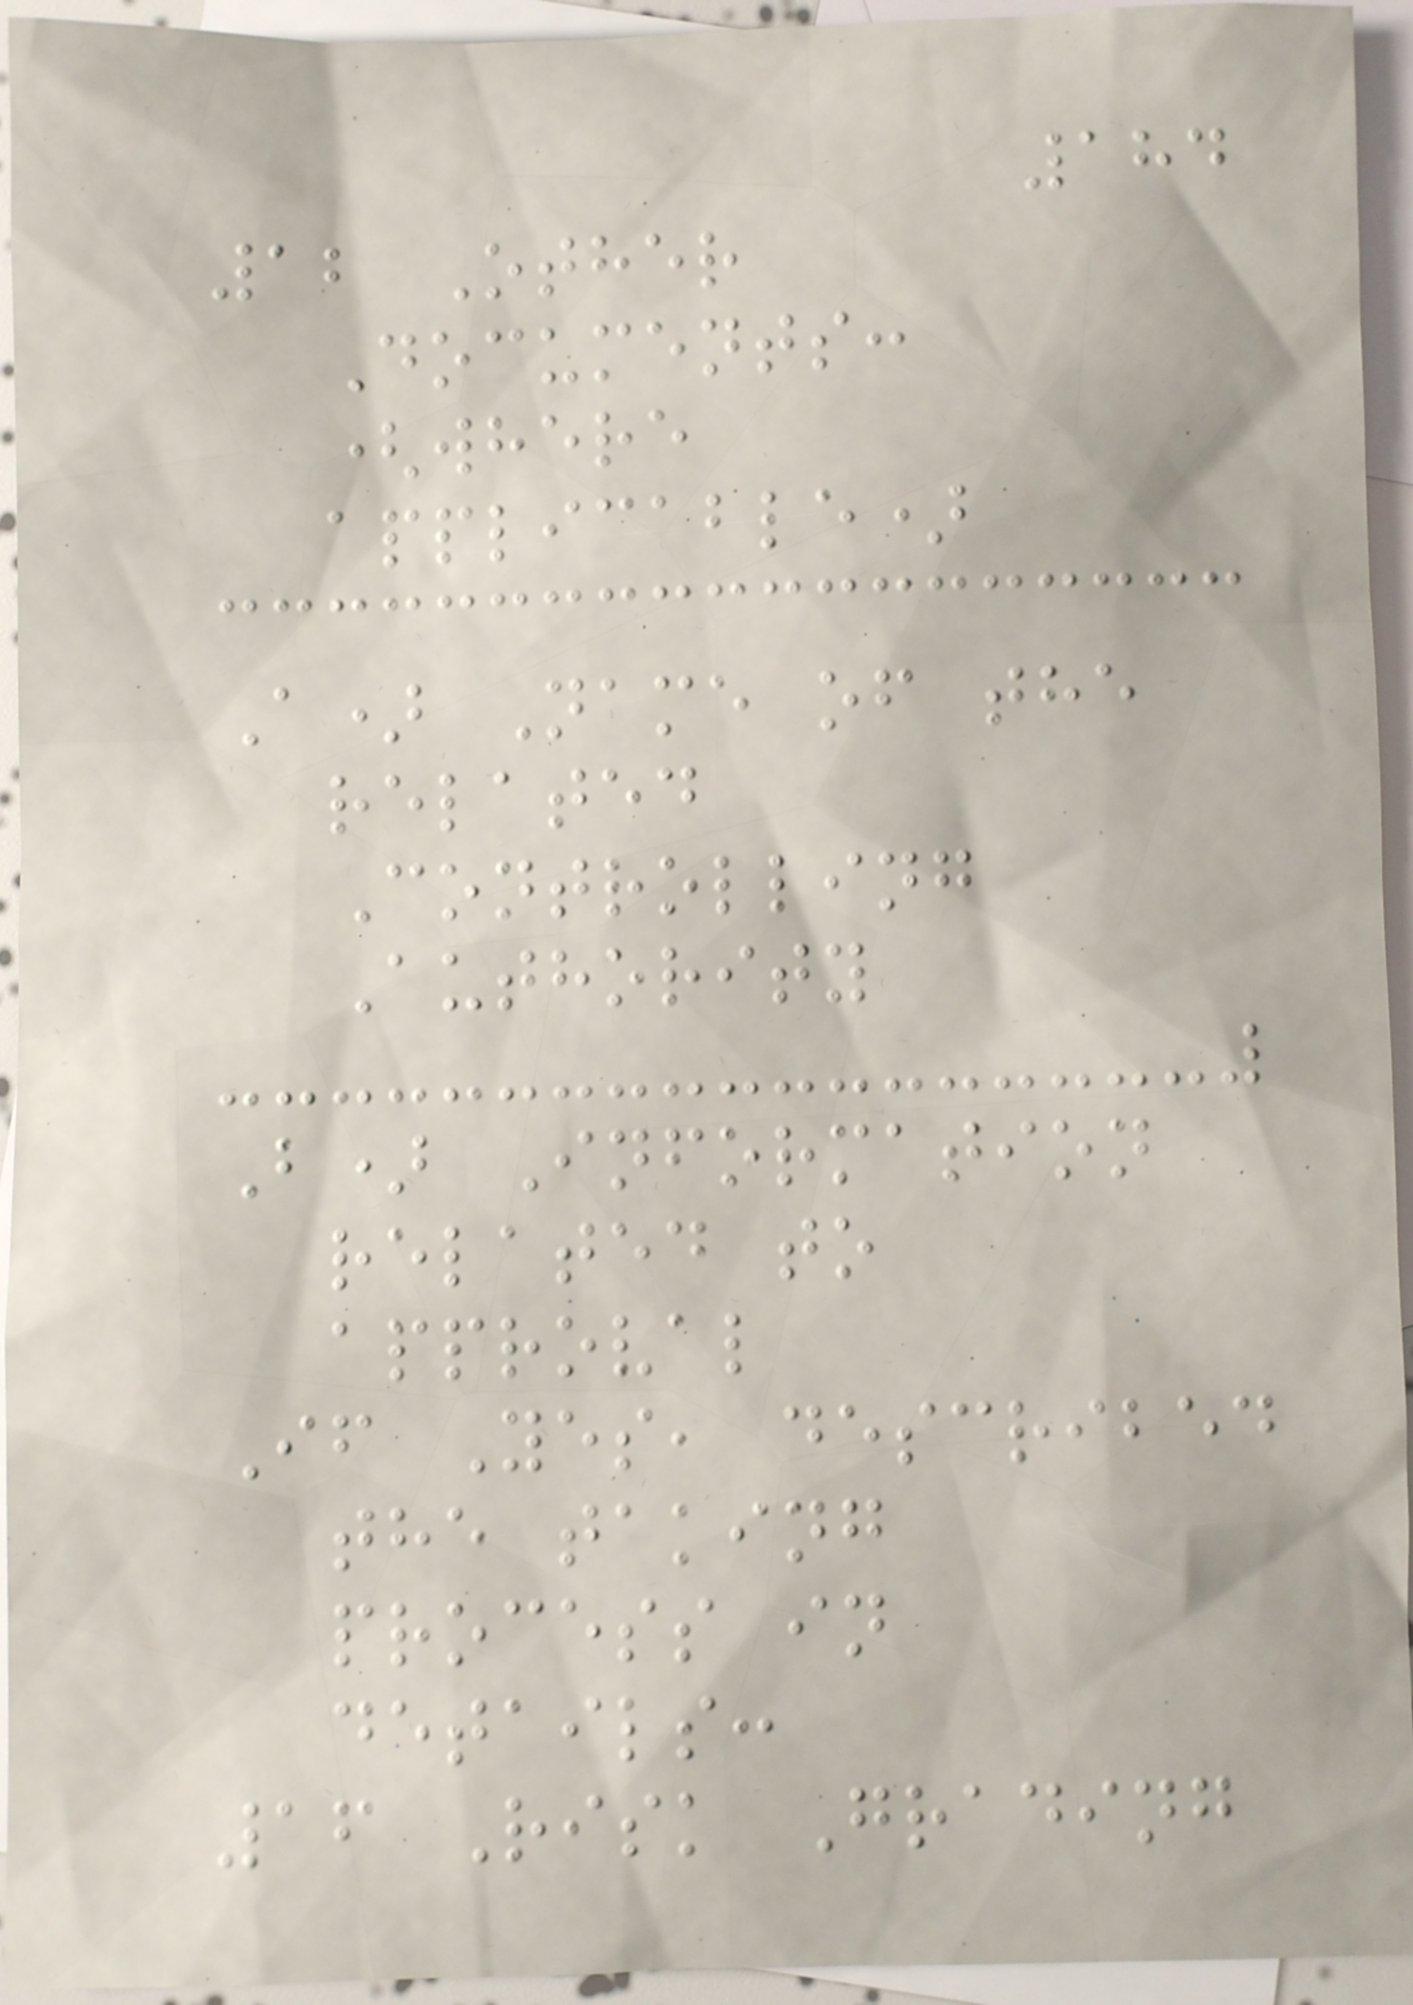184
12 Other
Documents:
(where
applicable)
A) Name of the
related
Controlling
Authority
B) Information
related to
approval
If Yes, described
the taking
process in
details:
16 Risk Grading
